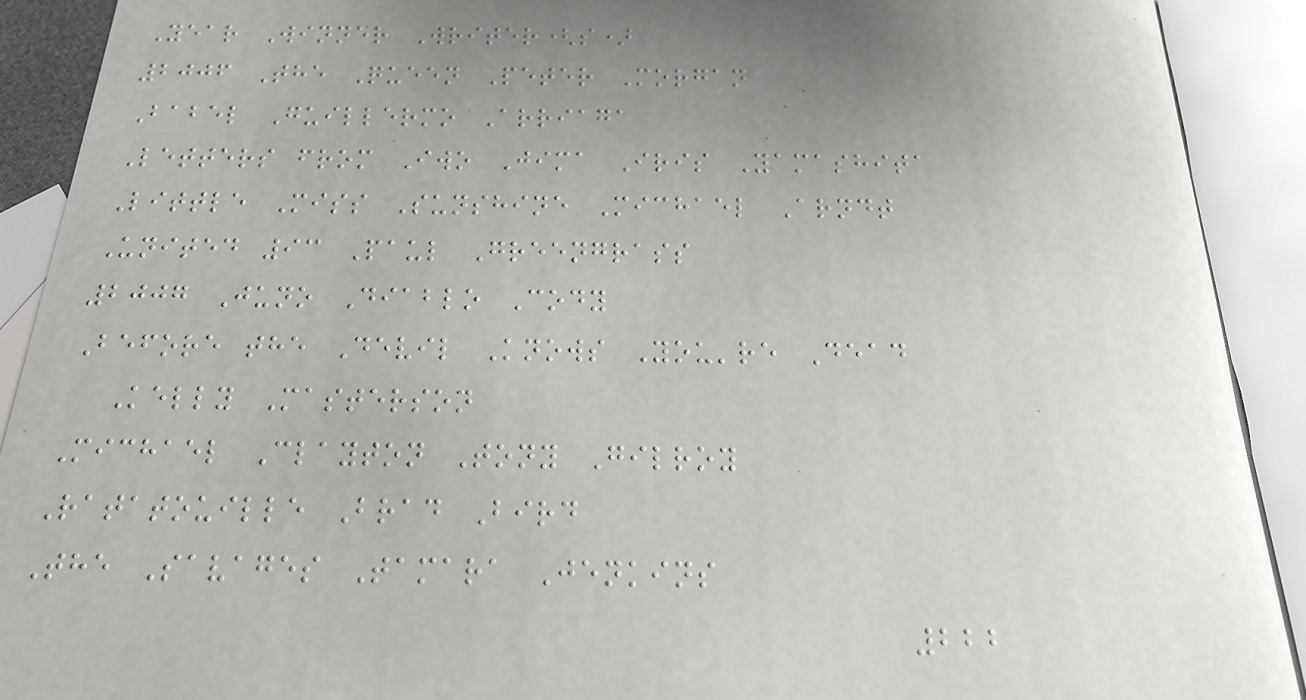Year Winner Writer(s)
2006 The Queen Peter Morgan
Babel Guillermo Arriaga
Letters from Iwo Jima Iris Yamashita
Little Miss Sunshine Michael Arndt
United 93 Paul Greengrass
2007 Juno Diablo Cody
Before the Devil Knows You're Dead
Kelly Masterson
Michael Clayton Tony Gilroy
Ratatouille Brad Bird
The Savages Tamara Jenkins
222
